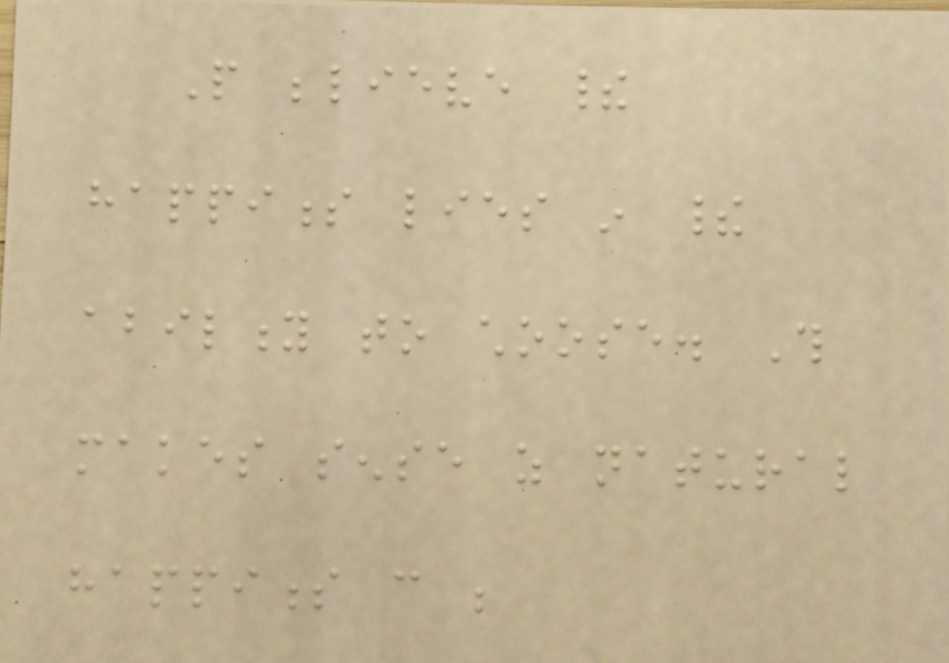People believe their
happiness lies in their
ability to choose. This
makes sense as natural
happiness can be
